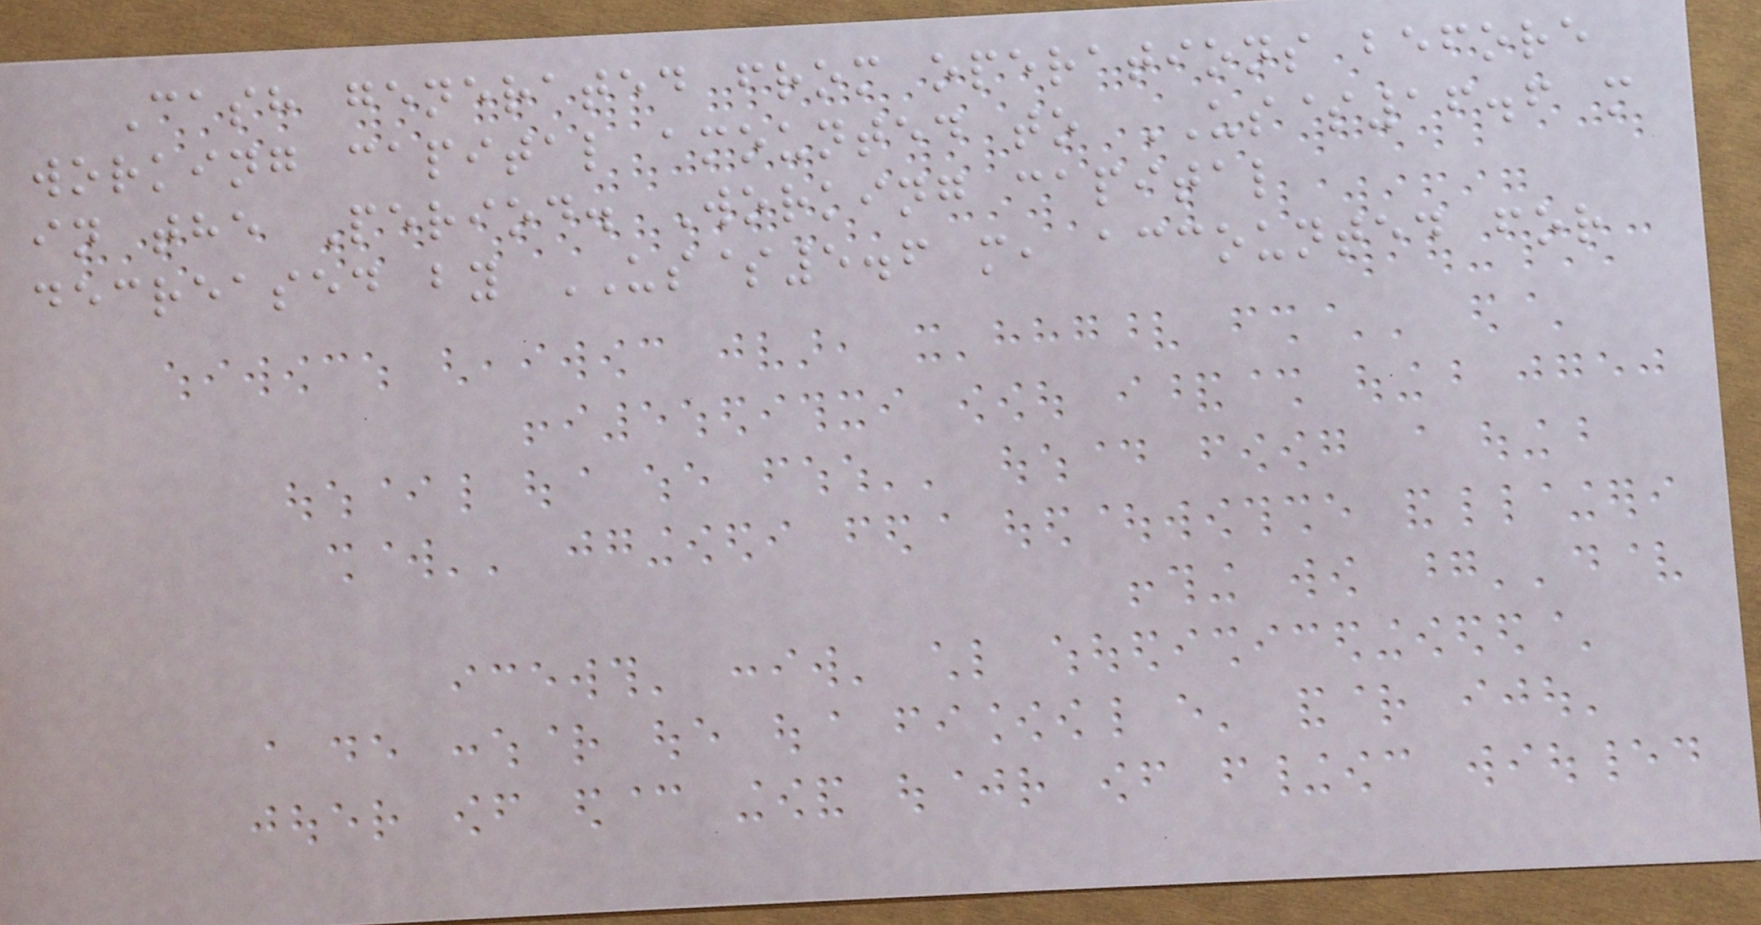Cash generated from operations before
working capital amounted to US$16.6 m
in the Period. Working capital
decreased by US$5.6 m, accounted for
